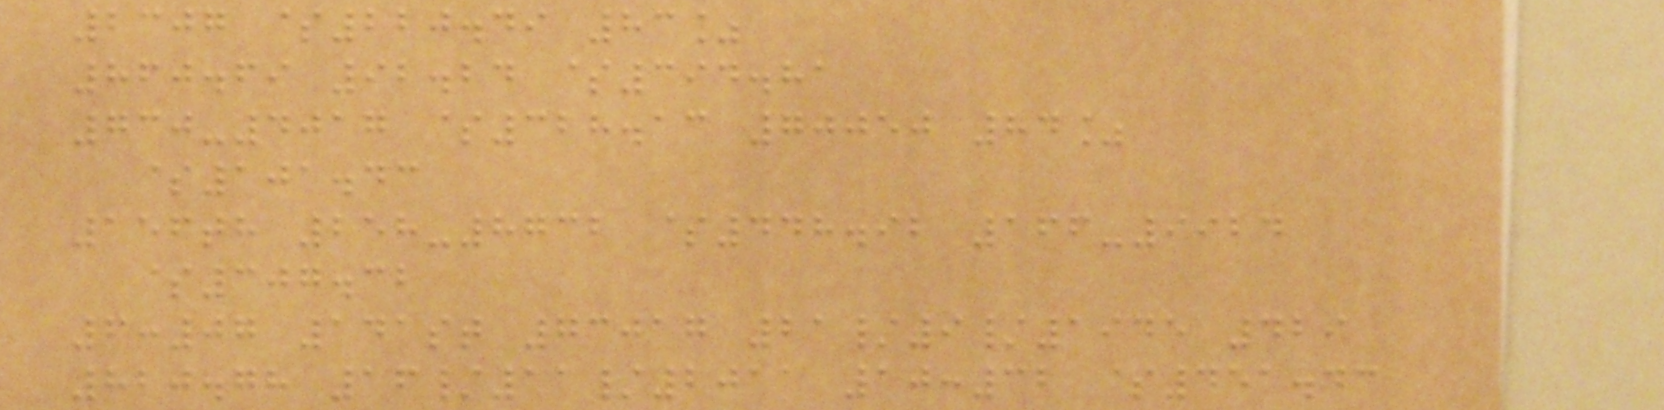2307 $220.49 83%
860.69 92.24 $394.81
730-4017 $328.13 70050 84%
$101.43
156th 258-8732 $448.92 166-9924
$307.32
6:07 141st 73017 21/9/1945 429
820.78 16/11/2011 10:32 $451.43
